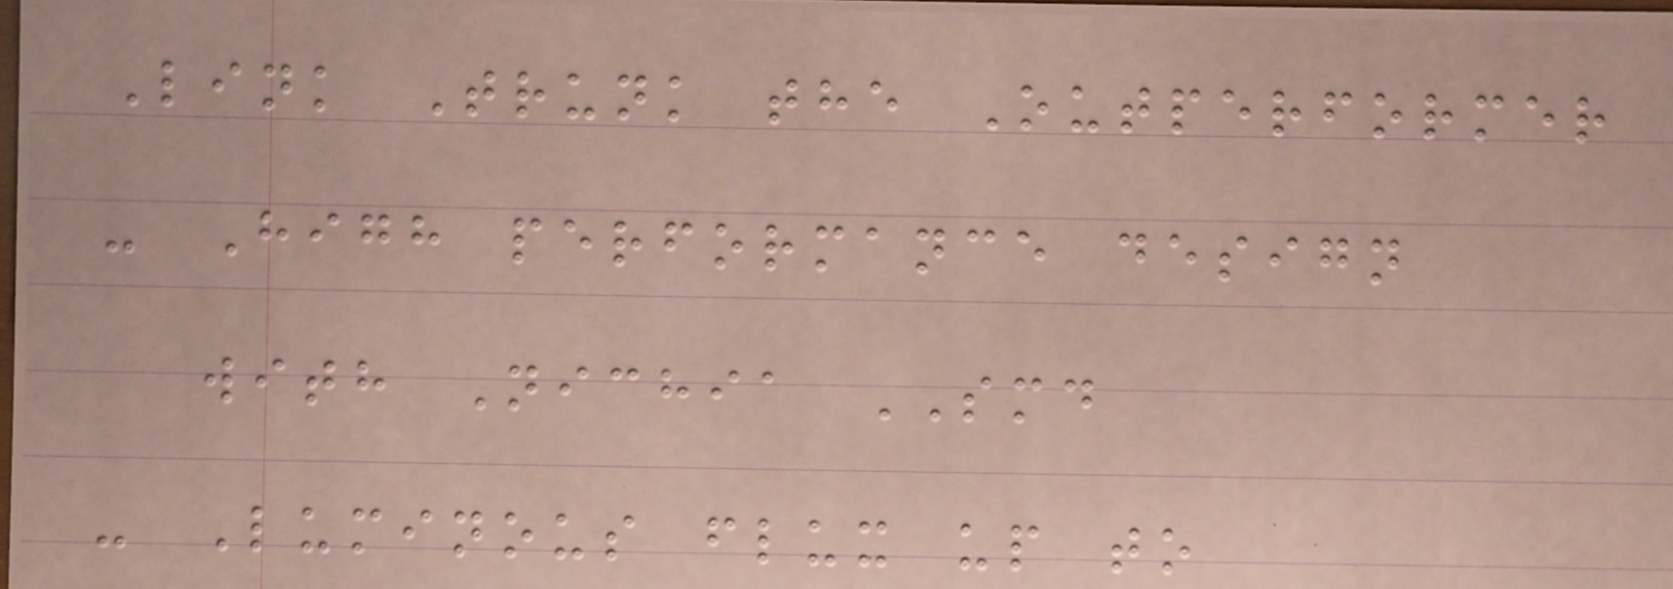Link Trunk the Outperformer
- High performance design
with Nichia SMD
- Luminous flux up to
